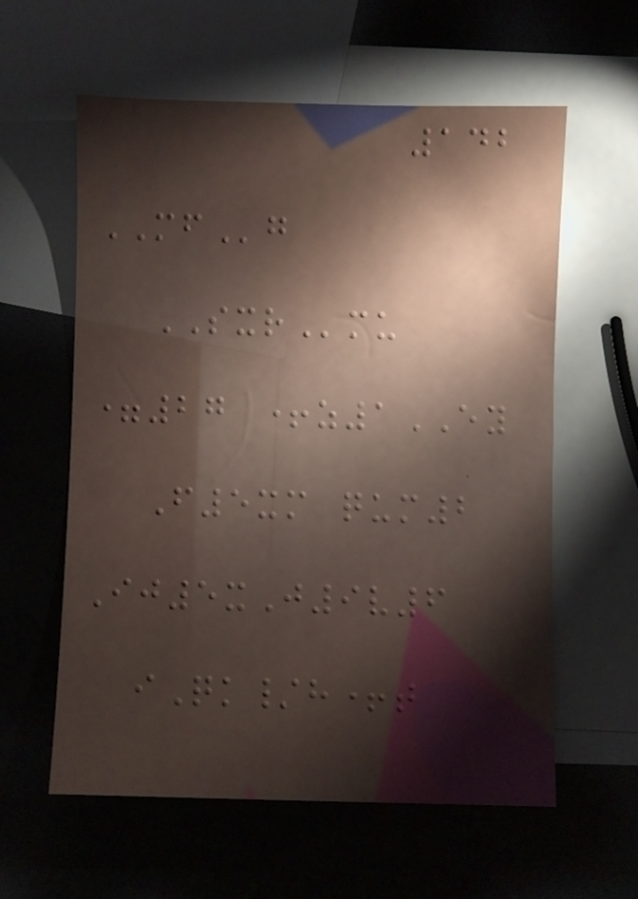142
MFg
SXRmu
=27 +z1EY
F5xm qum2
Ij5xJ9v6
iQk/h+t
